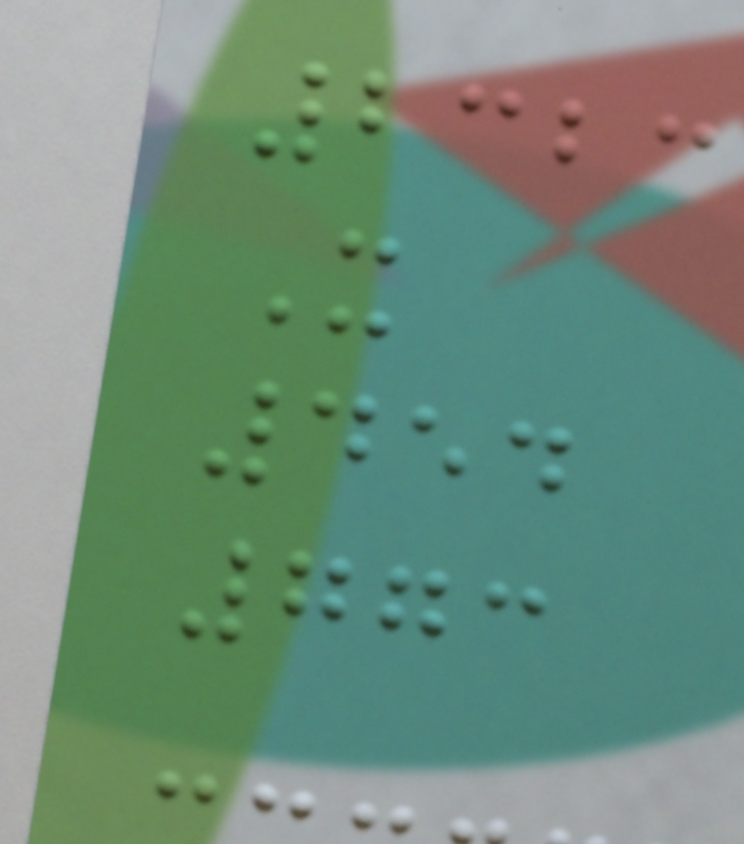2323
X
454
773
